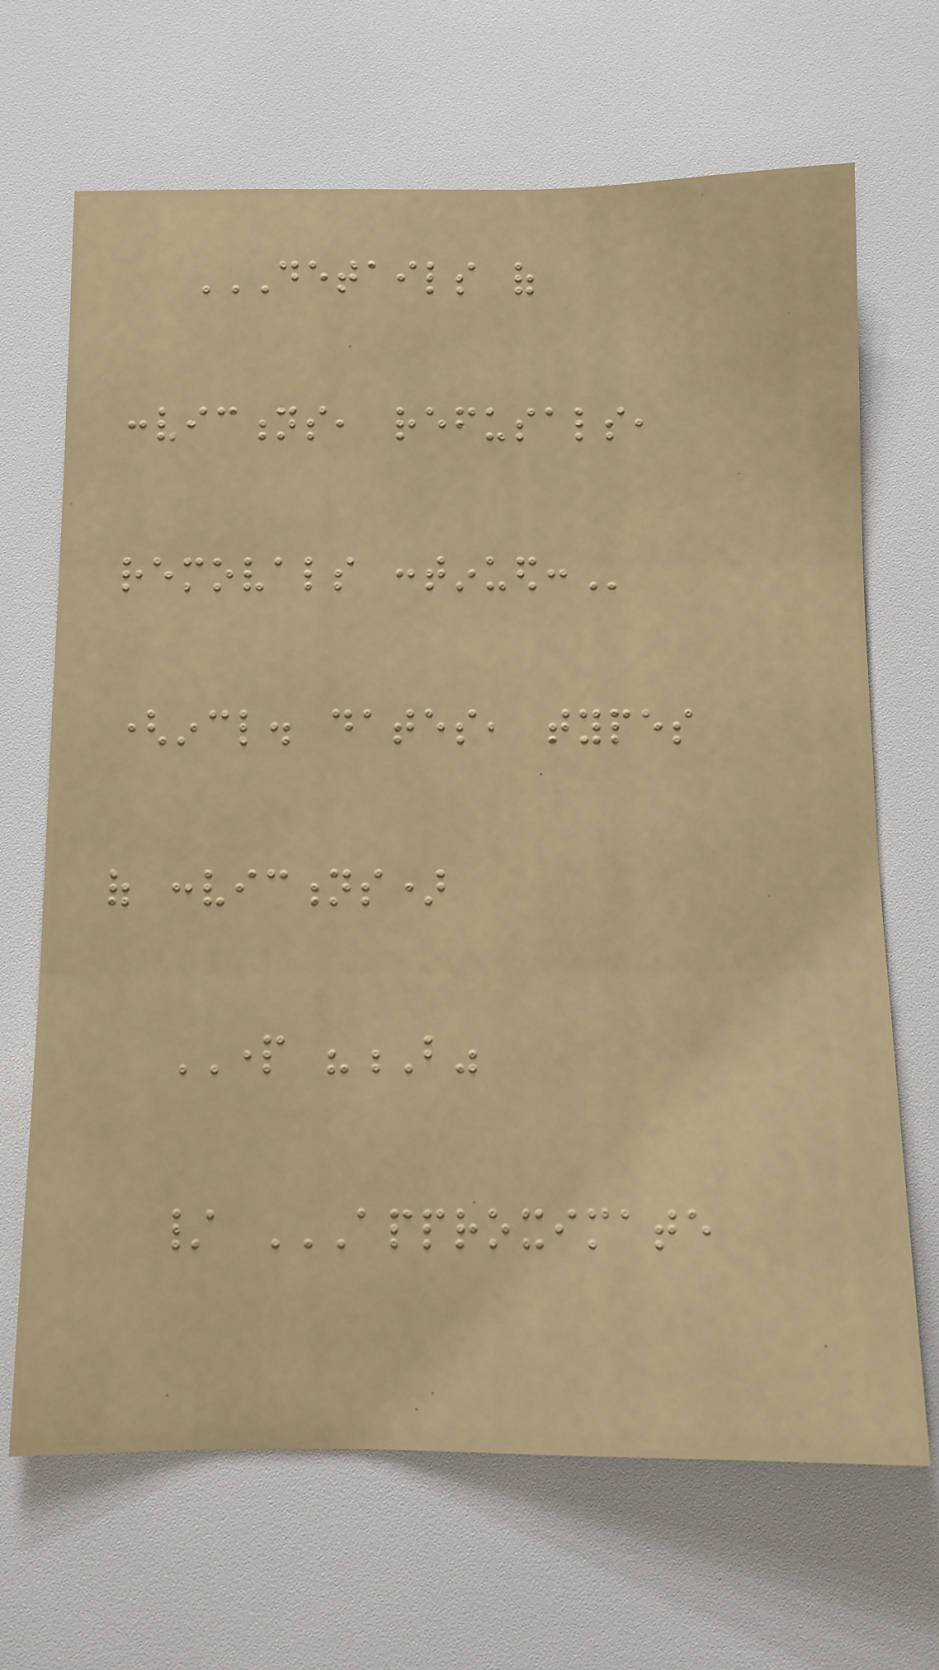DETAILS OF
CONVICTIONS, REFUSALS,
REMOVALS CONTINUED:
(incl. dates, types
of convictions)
PART "B"
/ APPROXIMATE
